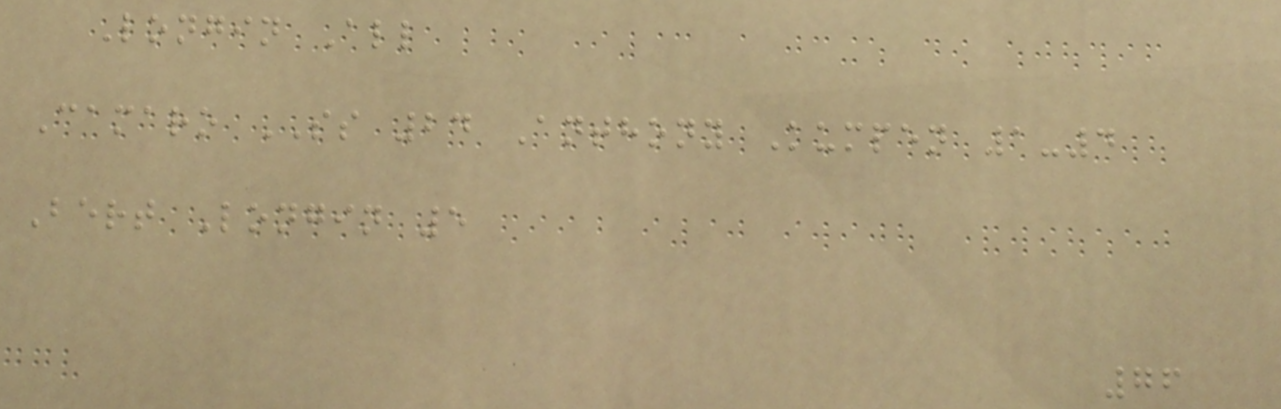Longin All
Camaro SS 24 Anthony Kumpen 1-4
Bert Longin 5
76
